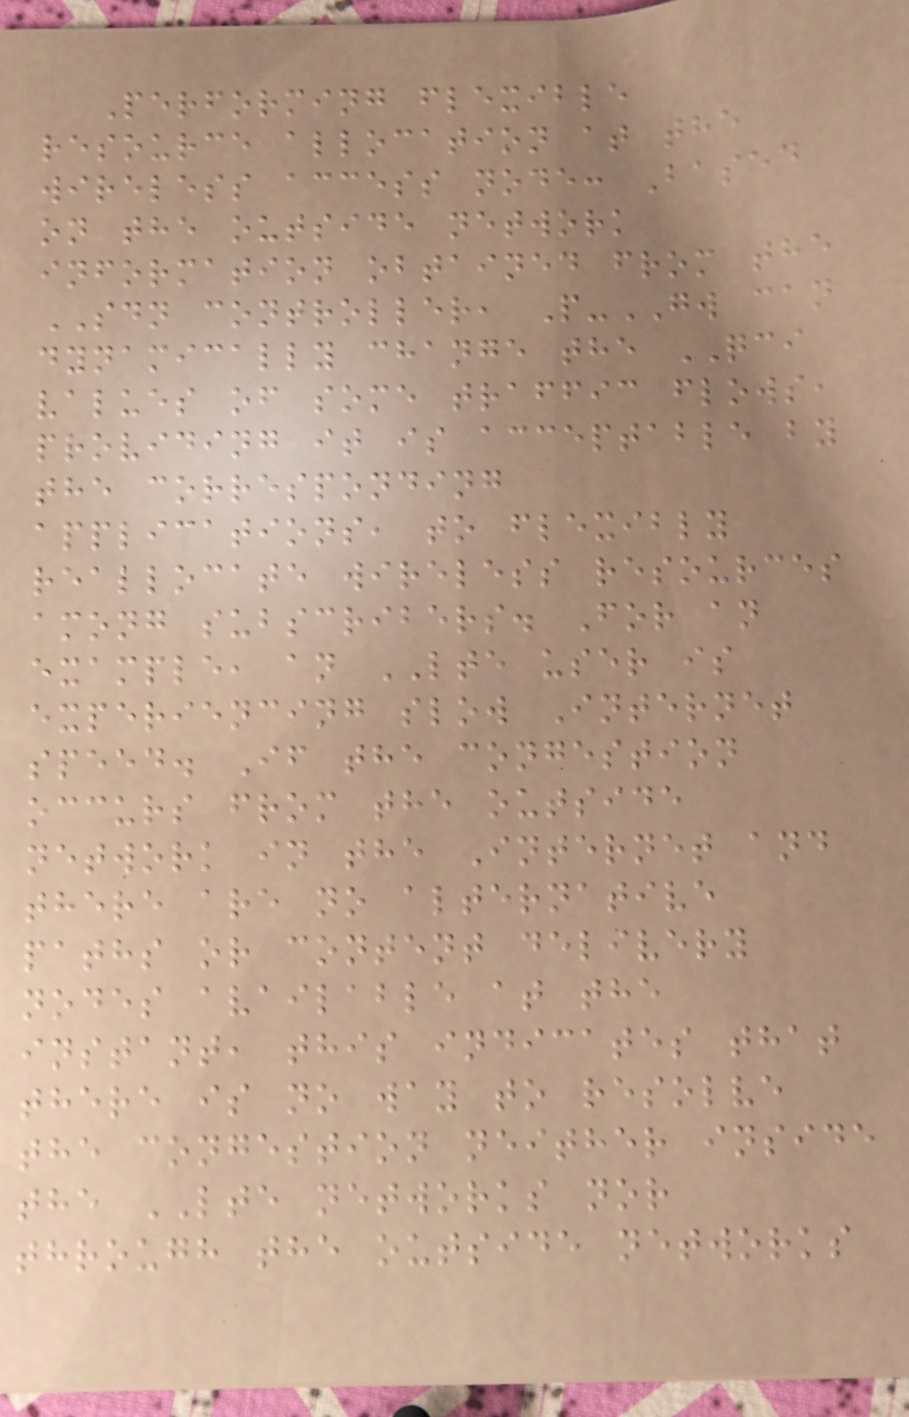Performing flexible
resource allocation at the
wireless access node: Based
on the outside network
information obtained from the
SDN controller, P-GW can
dynamically change the QCI
values of some traffic flows,
providing it is acceptable by
the corresponding
applications, to flexibly
reallocate wireless resources
among subscribers. For an
example, an LTE user is
experiencing slow Internet
speed. If the congestion
occurs from the outside
network in the Internet and
there are no alternative
paths or content delivery
nodes available at the
instant, this indicates that
there is no way to resolve
the congestion neither inside
the LTE networks nor
through the outside networks
